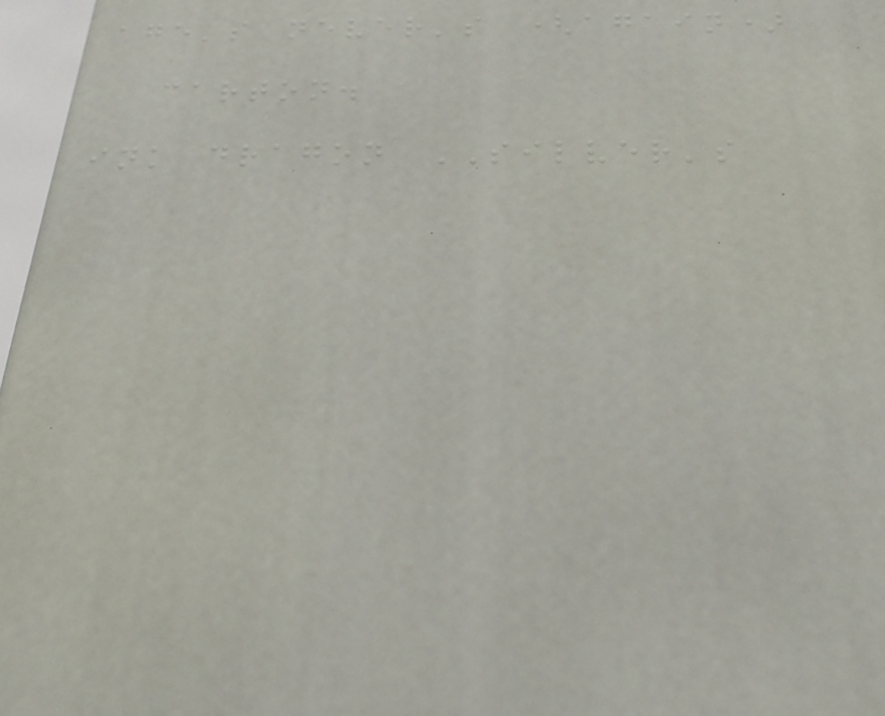age's never's (again)
carton.
ink dragon SILVER's
